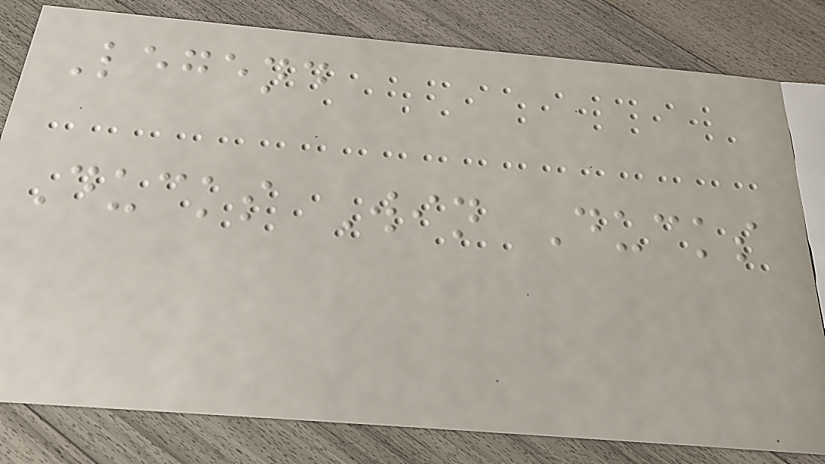Legend
Ducks Win Ducks
